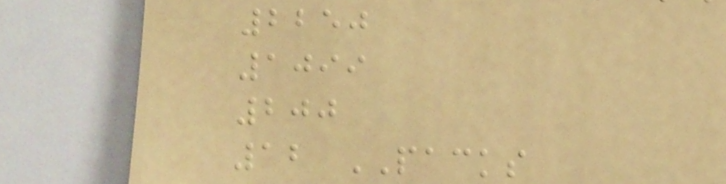2250
1099
200
12 PACKS
